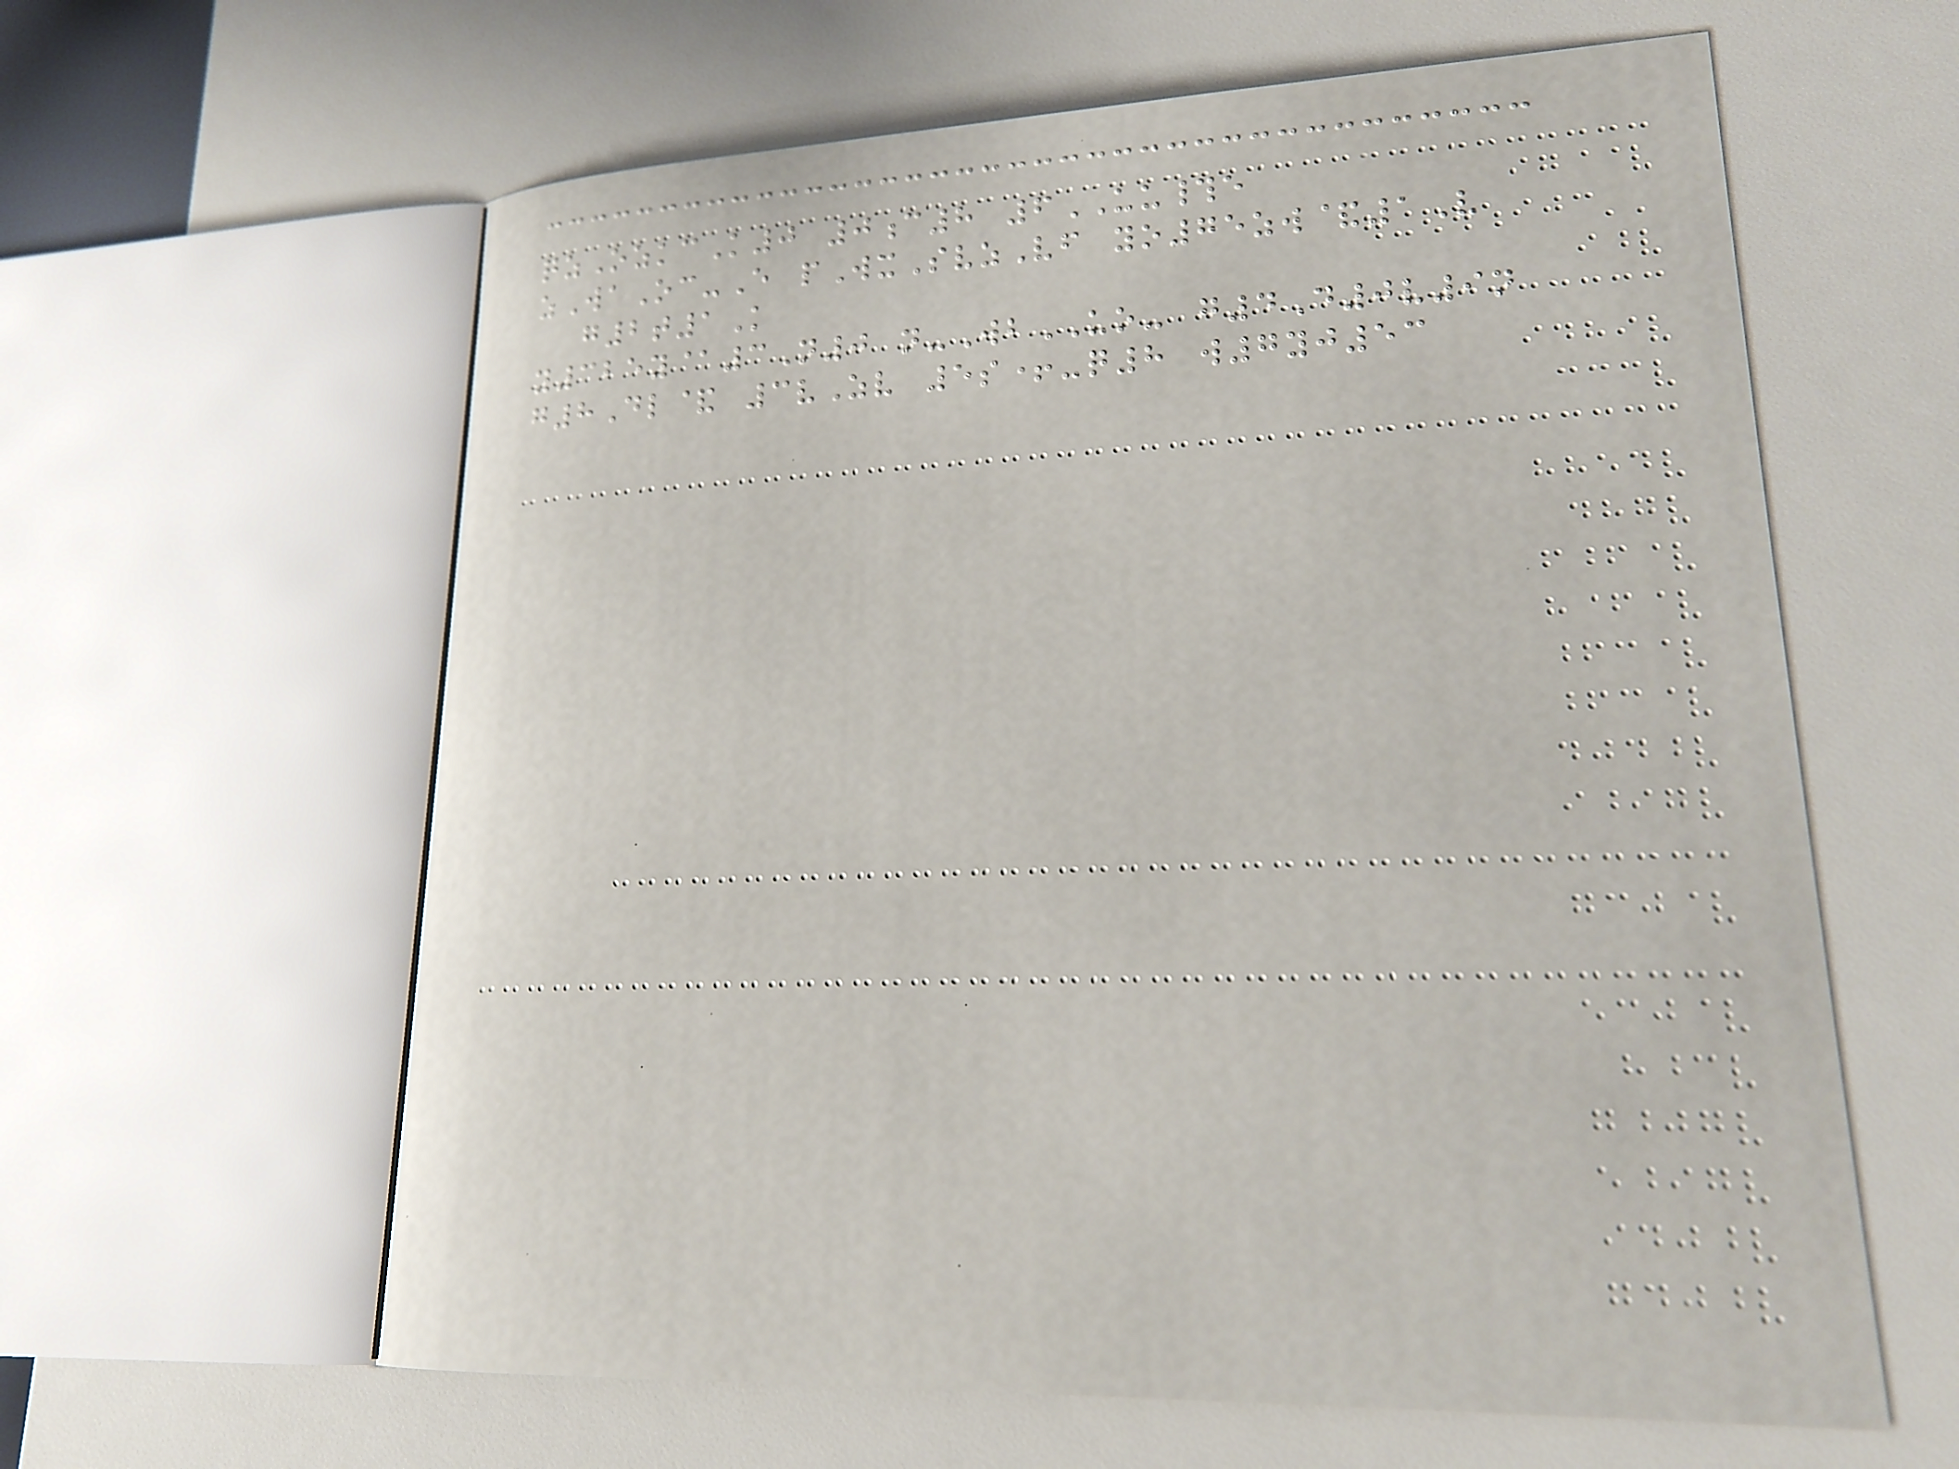qzOzkcK0 0c8 6UU#e
zWaOc-E pWxSvzVf yo75zw&1V
g2t1K
y325y@3N0 n-WbUO- g4D0v9n
g8Dl& 3vZv 5s+-q8 w7yj53
